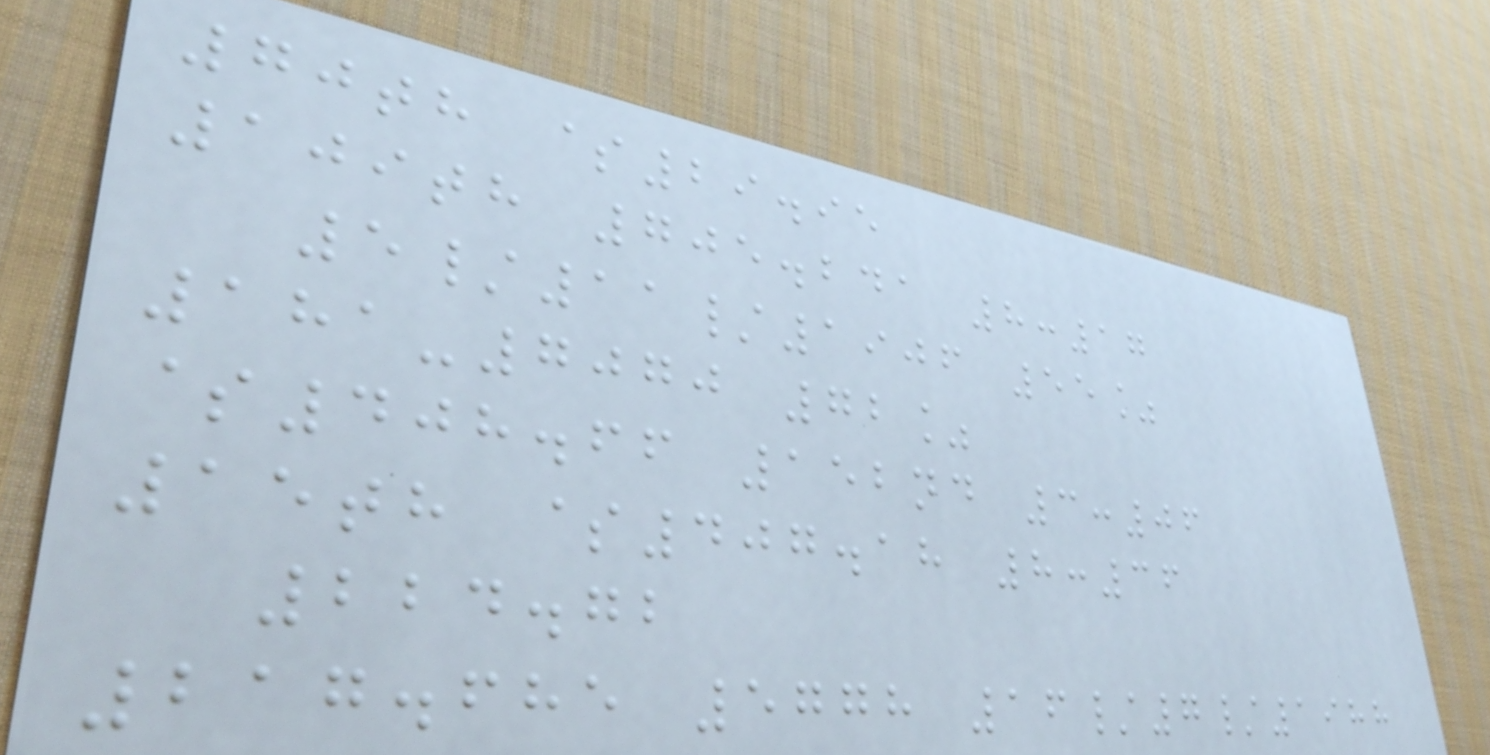70th $29.95
109th 705.241 8:17
5/11/1906 55%
181-7070 72%
$408.66 152nd 3:06
15th $407.18 8:36
224.72
217.685 5778 16/7/1988
